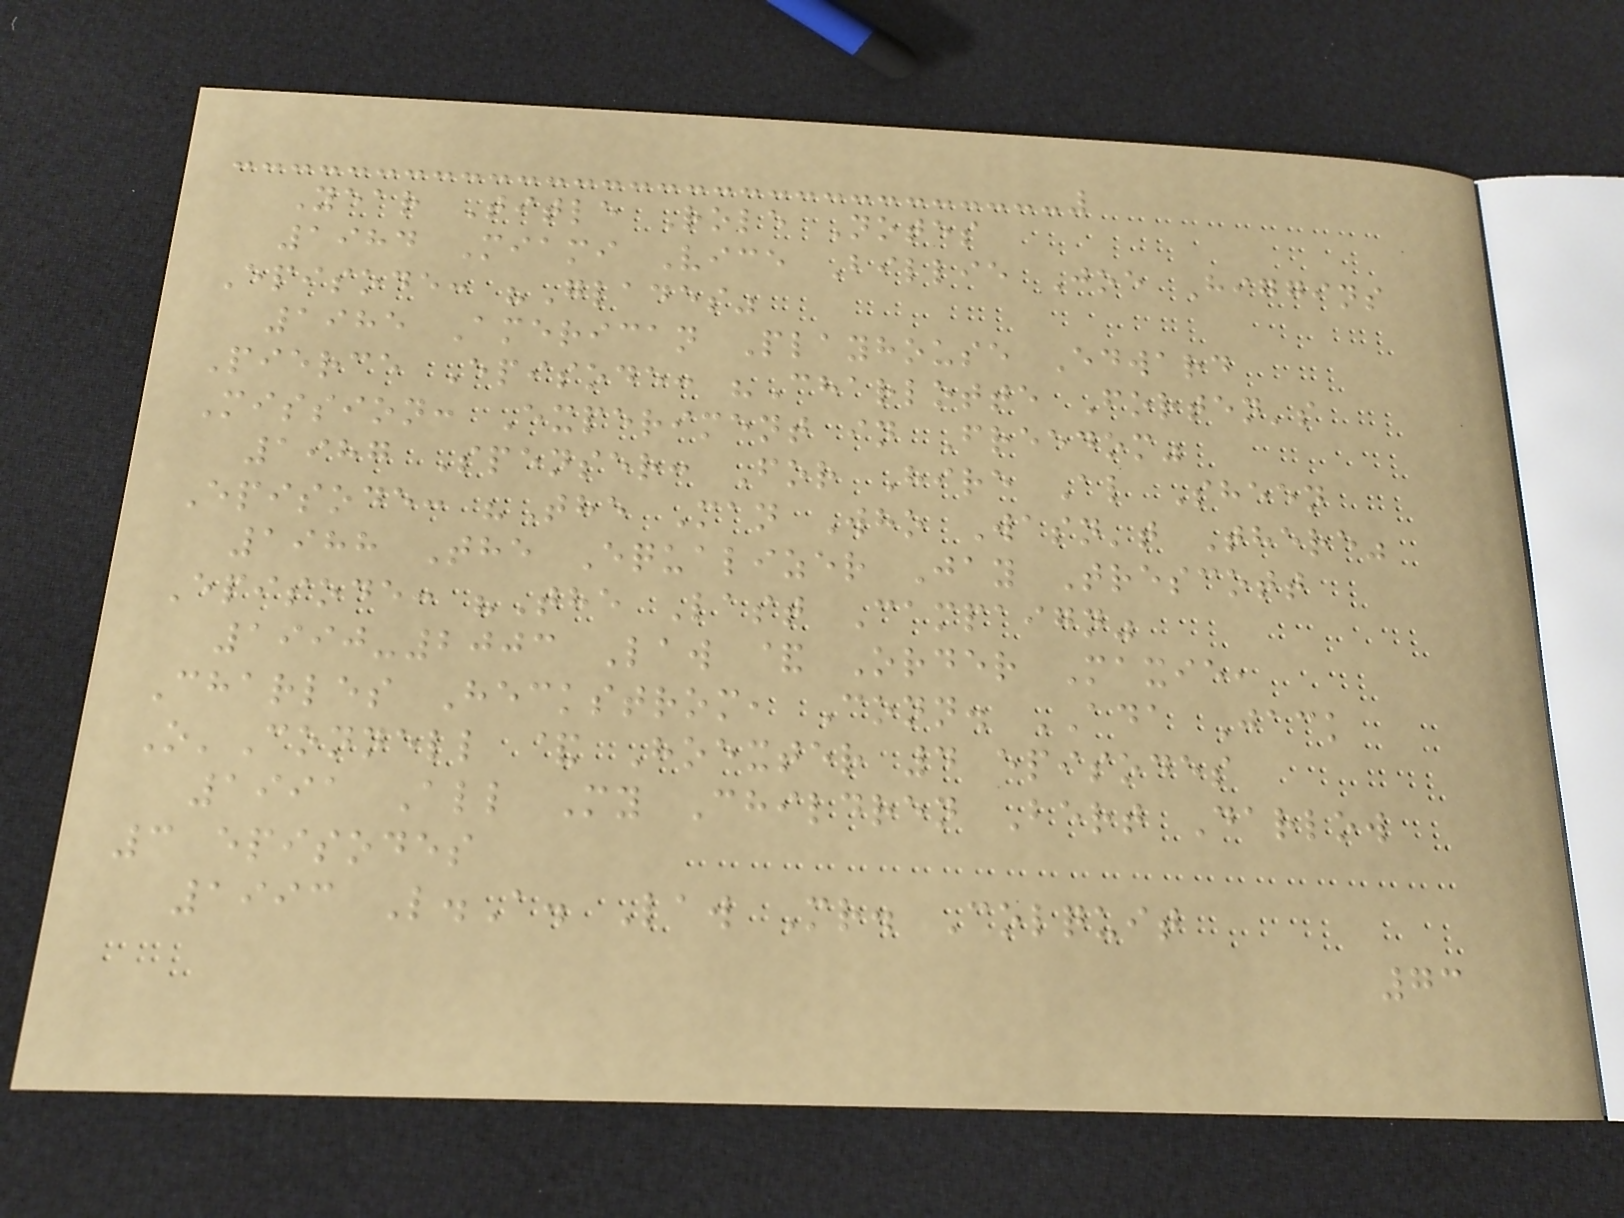Year Title Role Notes
1984 Miami Vice Billie Joe Higgins
Episode: "Glades"
1985 American Playhouse Edward
Pierce Episode: "Charlotte Forten's
Mission: Experiment in Freedom"
1987 Spenser: For Hire Al Sheen
Episode: "The Man Who Wasn't There"
1988 The Equalizer Jay Trescott
Episode: "The Last Campaign"
1990-2003 Law & Order Maxie,
Charles Heckstrom, Conn. ADA Jack
O'Connell & Hoexter 4 episodes
1991 All My Children Bert Darlow
3 episodes
1993 L.A. Law Mr. Colquit
73
